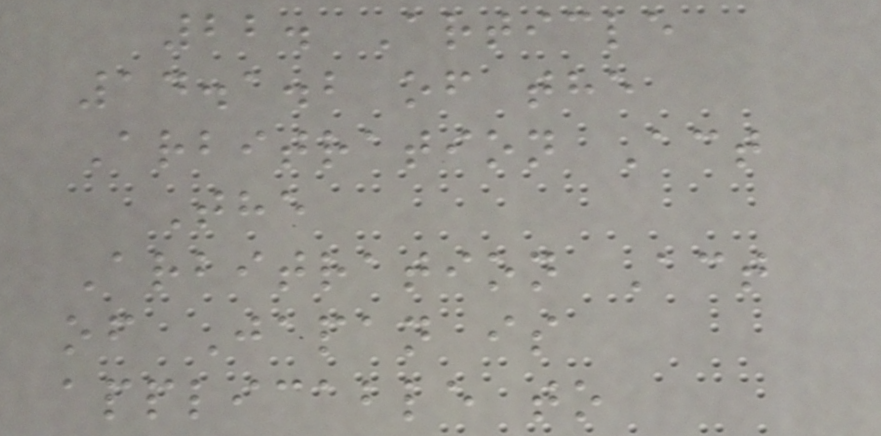22. Article
14.1.2 of the
Arbitration Act
The
Arbitration Act
of Japan is
applicable to
